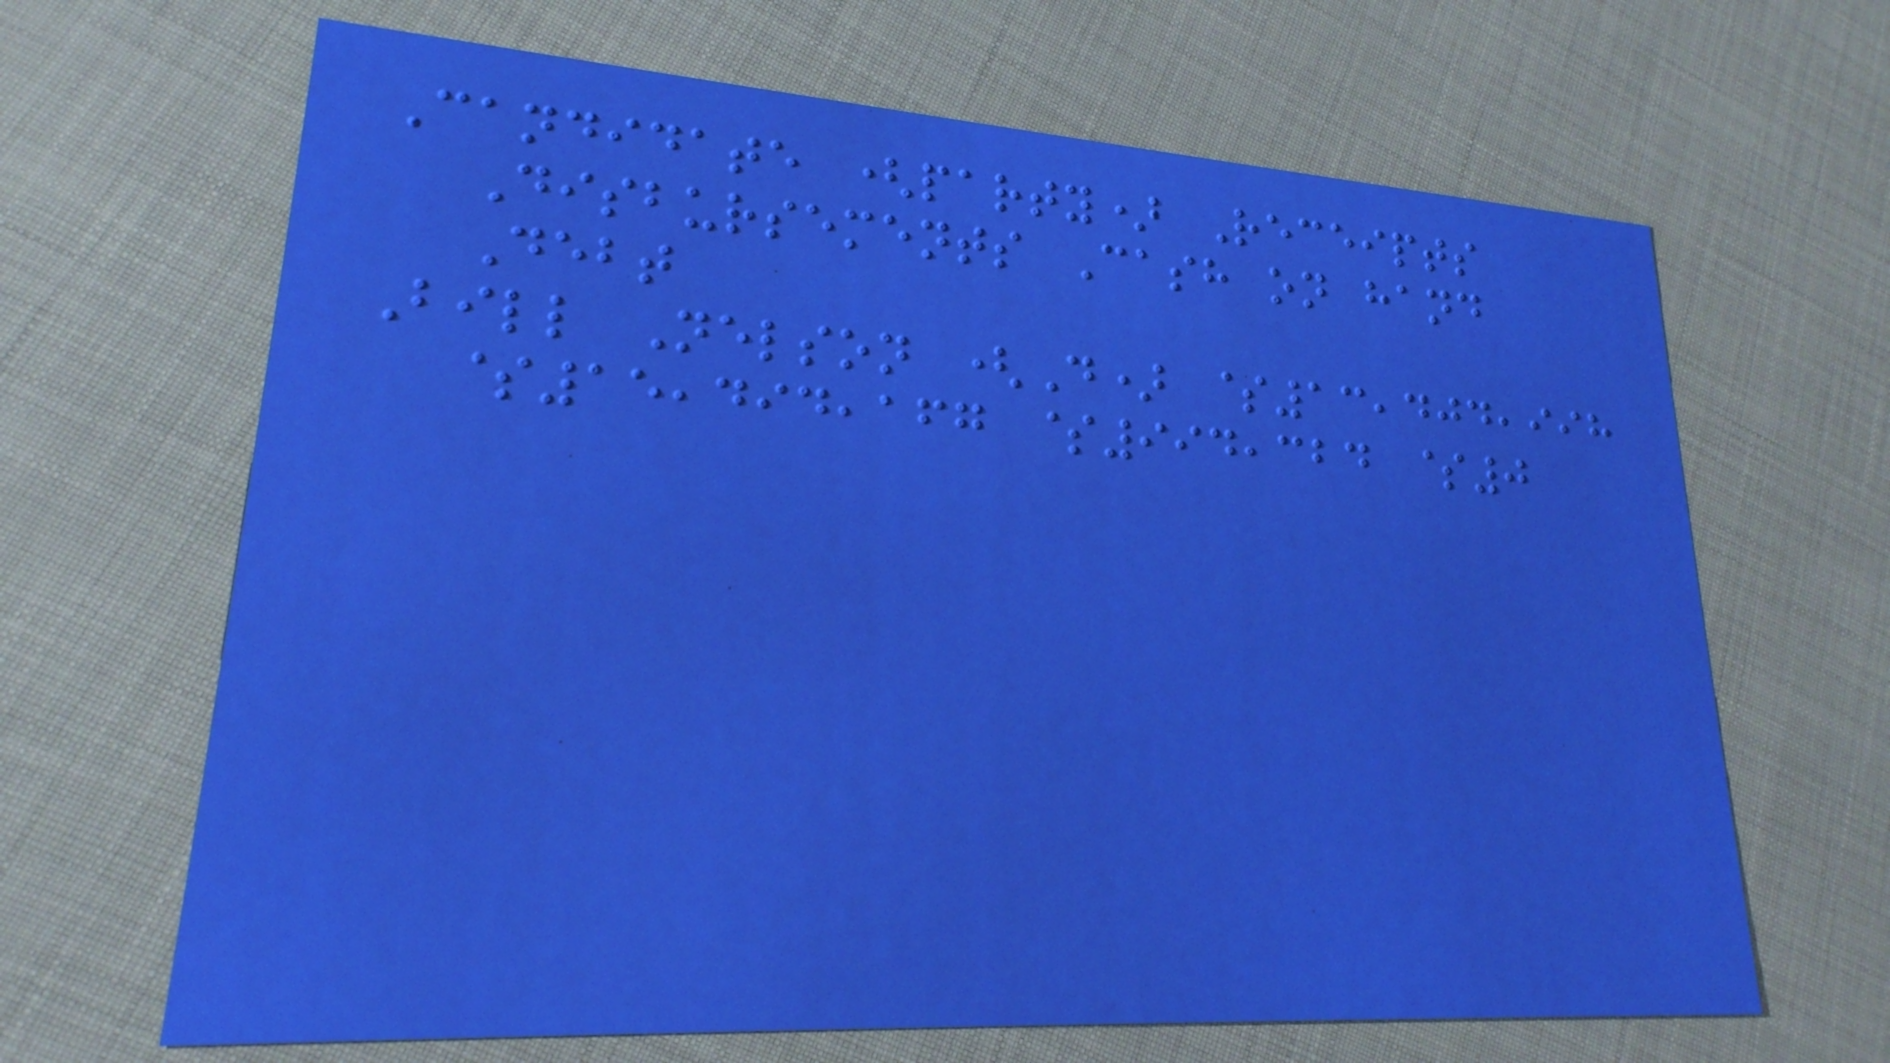Candidate (party) Receipts
Disbursements Cash on hand
Debt
Bill Nelson (D) $13,404,998
$15,494,167 $994,324 $0
